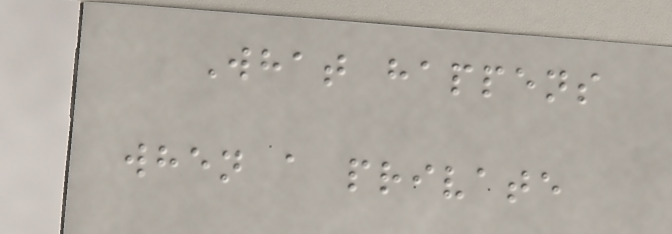What happens
when a private
